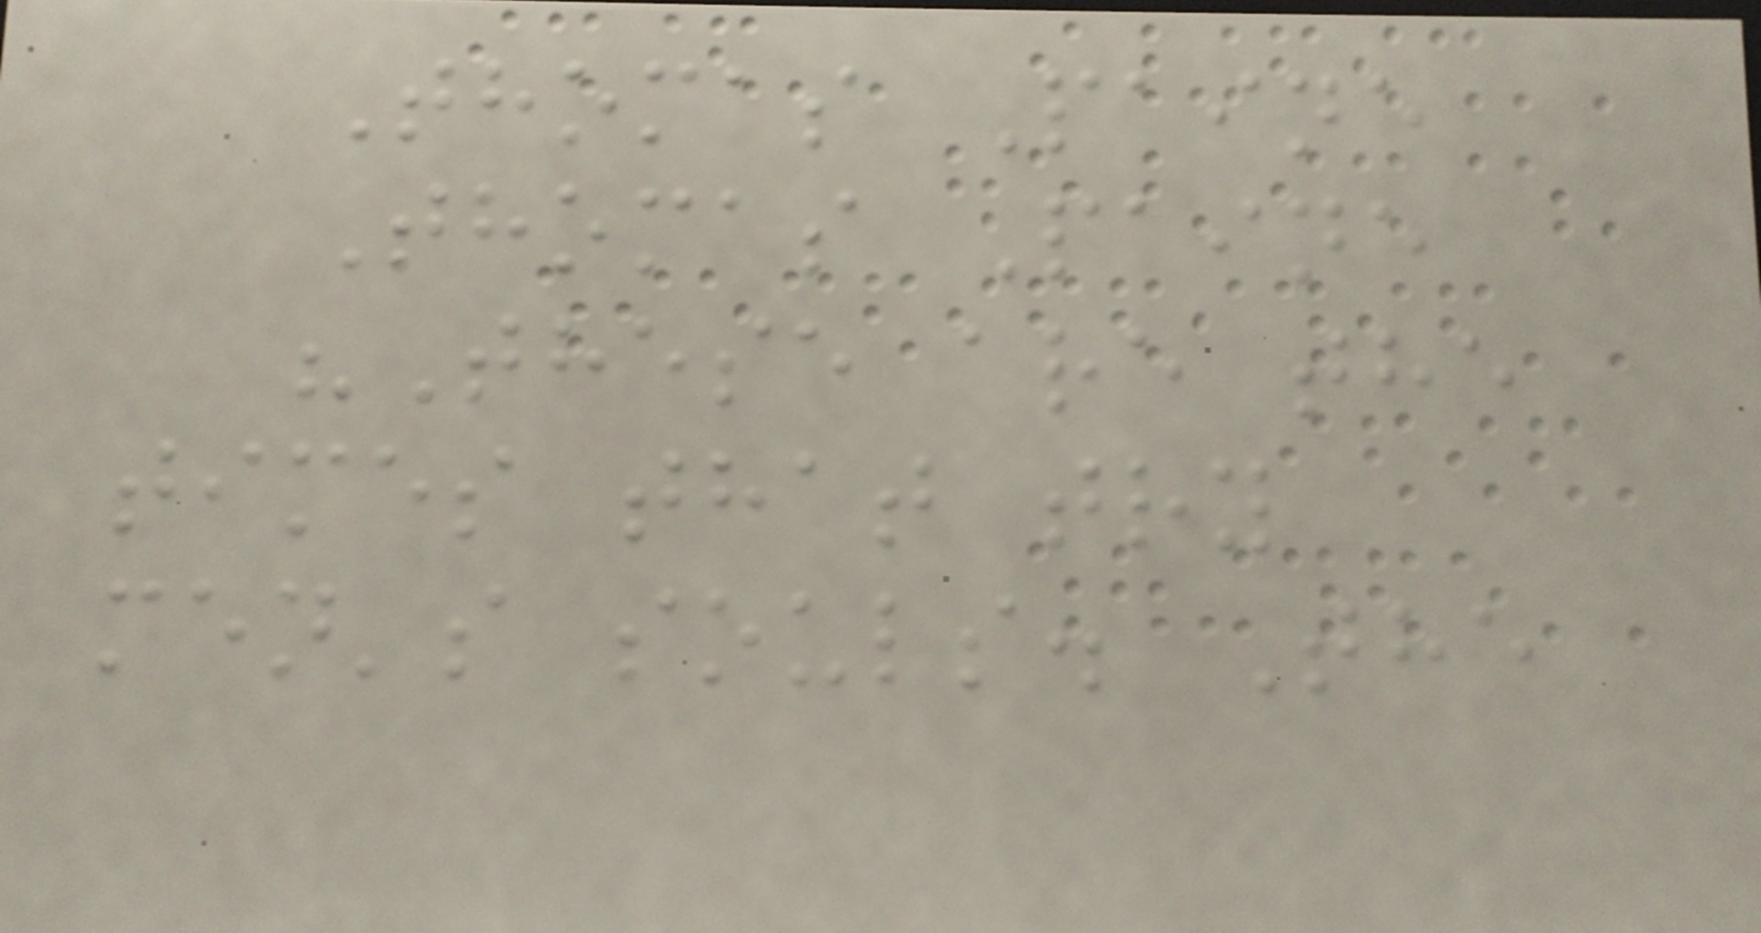Thomas Paine
Thomas Paine
"These are the
times that try
men's souls. The
